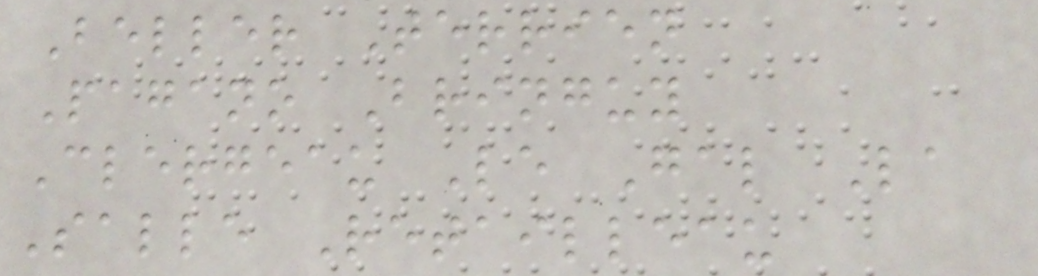Beller Terrien
Pagano Bringuy
Clergeau Le Gal La
Salle Retailleau
